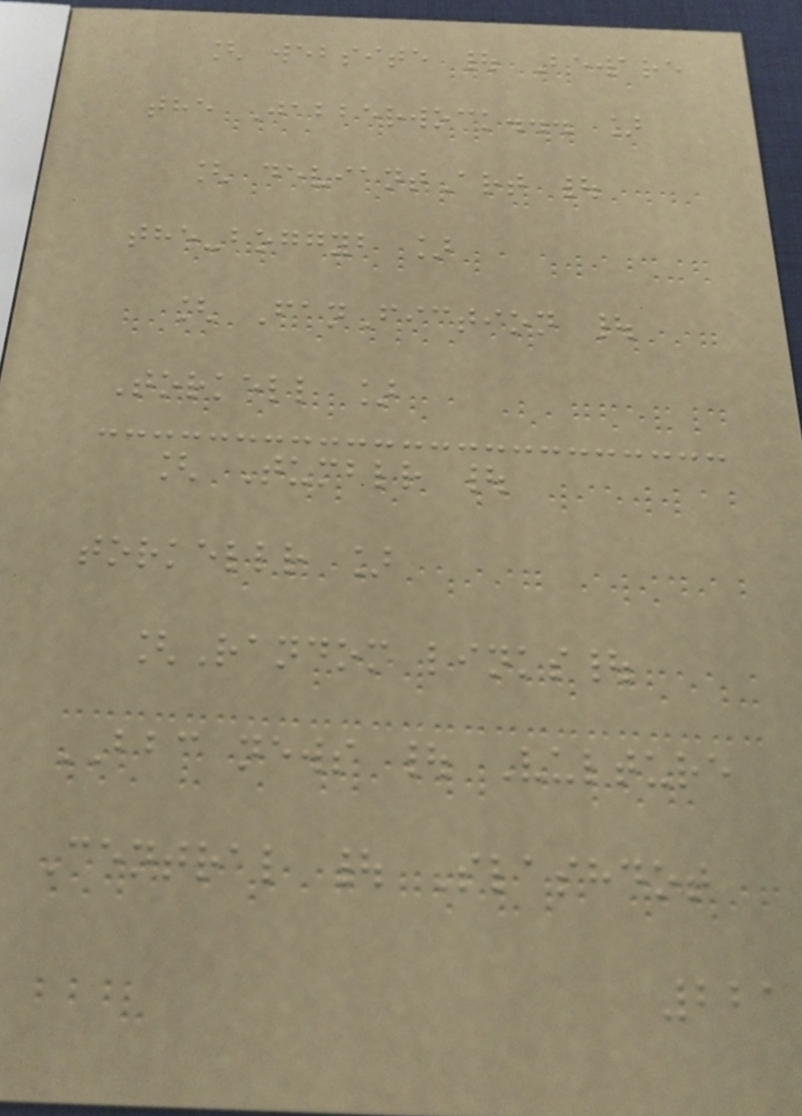[ website | Beware
the Jabberwock... ]
[ deviantArt |
the-boggyb ]
[ FanFiction |
Torkell ]
[ Tumblr |
torkellr ]
[Random links|
BBC news | Vulture
Central | Slashdot
221
